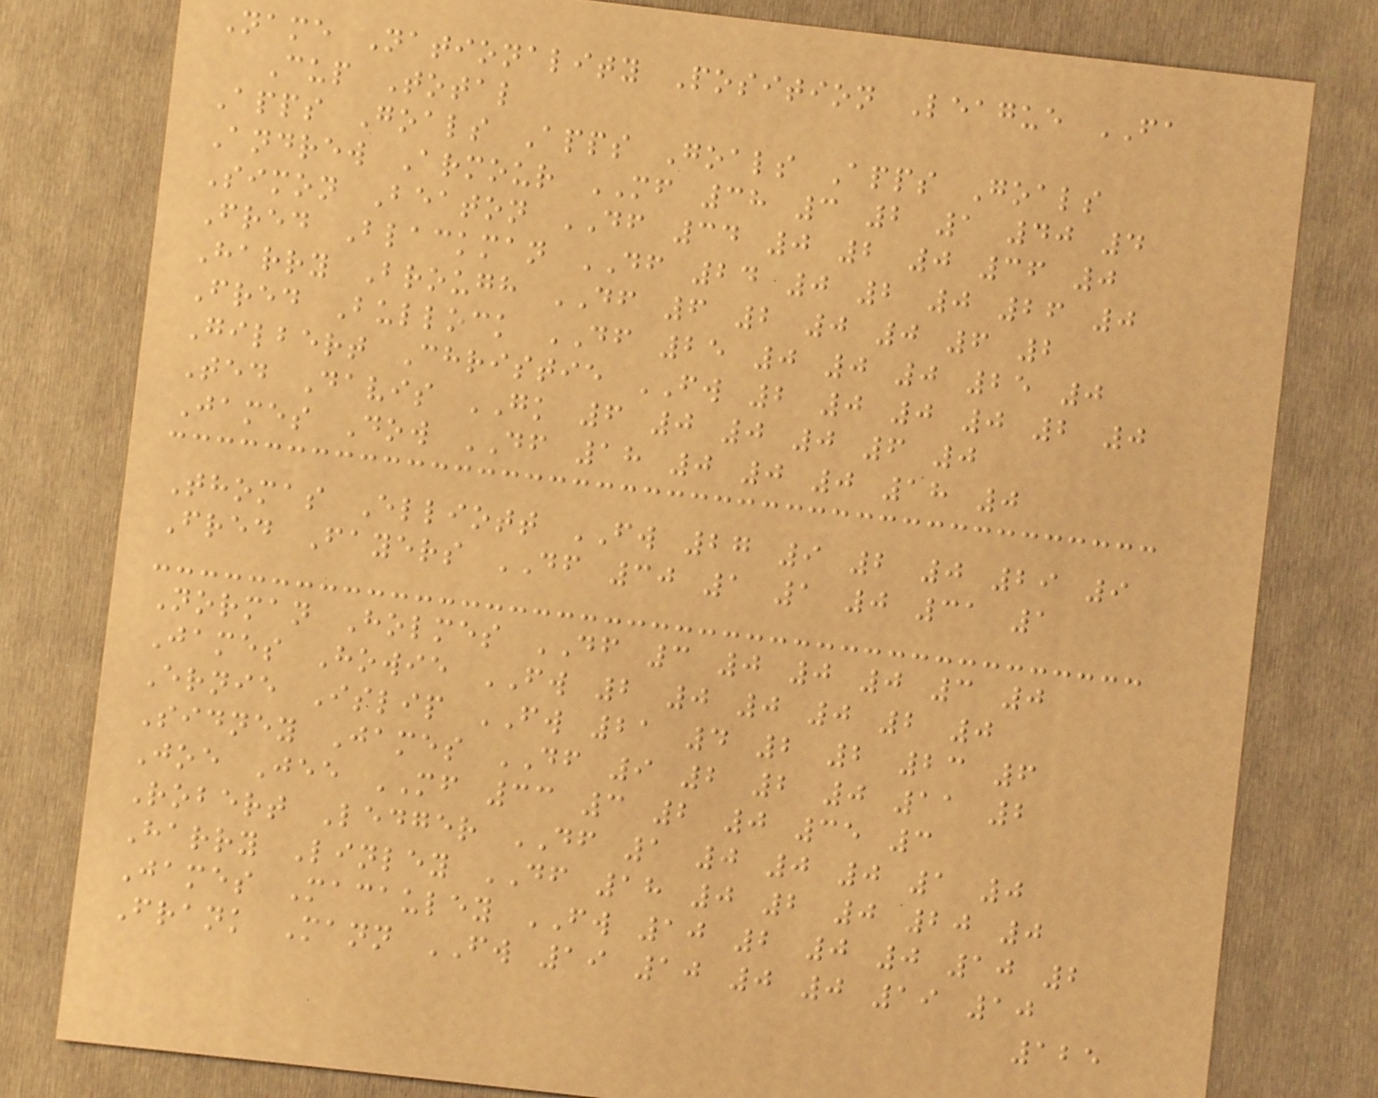Name Nationality Position League FA
Cup Total
Apps Goals Apps Goals Apps Goals
Andrew Armour MF 38 3 2 1 40 4
Simon Beaton DF 34 0 2 0 36 0
Fred Blackman DF 24 0 2 0 26 0
Harry Brough DF 6 2 0 0 6 2
Fred Bullock DF 25 0 0 0 25 0
Gilbert Christie FW 2 0 0 0 2 0
Ted Davis GK 6 0 0 0 6 0
James Dow DF 18 0 0 0 18 0
Thomas Elliott FW 27 9 2 0 29 9
Fred Fayers DF 30 1 1 0 31 1
Norman Holmes DF 3 0 0 0 3 0
James Howie FW 2 0 0 0 2 0
Ernie Islip FW 21 4 2 2 23 6
Sidney James DF 9 2 2 0 11 2
Joe Jee MF 33 3 2 0 35 3
Robert Ledger DF 1 0 0 0 1 0
Harry Linley DF 18 0 2 0 20 0
James Macauley FW 10 2 0 0 10 2
Frank Mann FW 19 10 0 0 19 10
125
